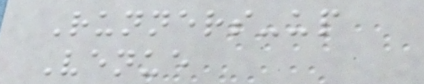Runners-up
Venue
